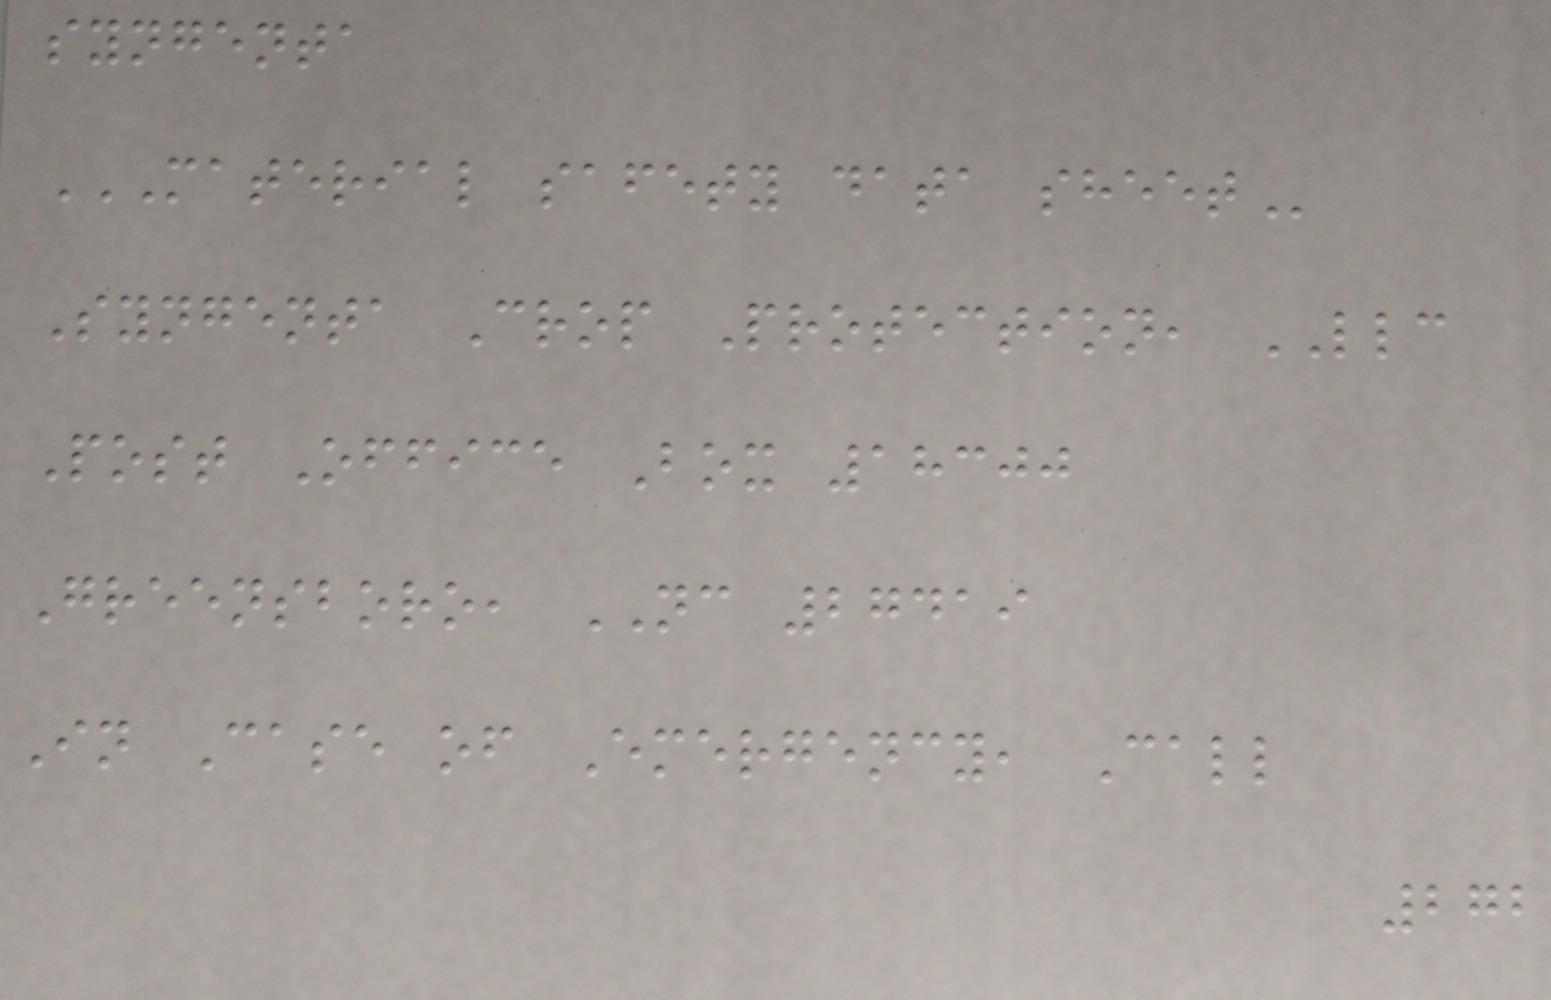syngenta
MATERIAL SAFETY DATA SHEET
Syngenta Crop Protection, LLC
Post Office Box 18300
Greensboro, NC 27419
In Case of Emergency, Call
272
